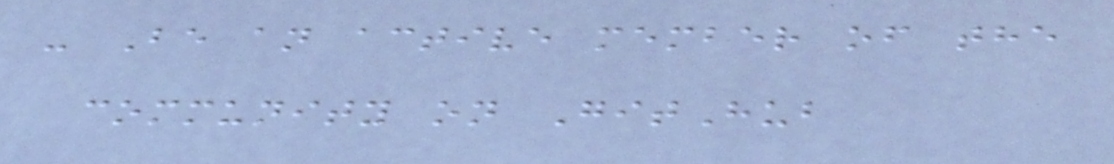- Be an active member of the
community on GitHub
